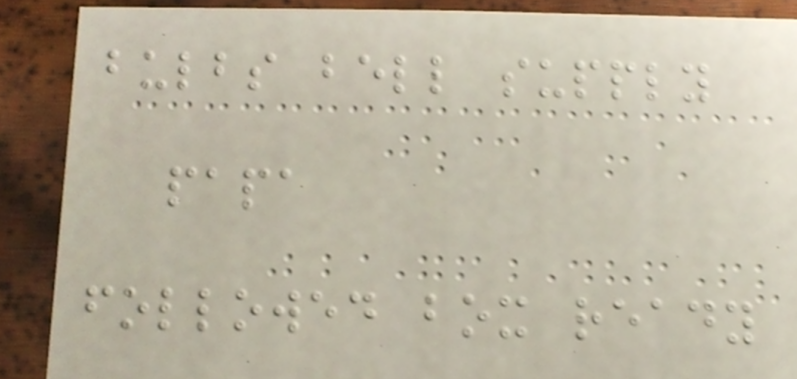bulbs bell supply
papa
followed box ready
